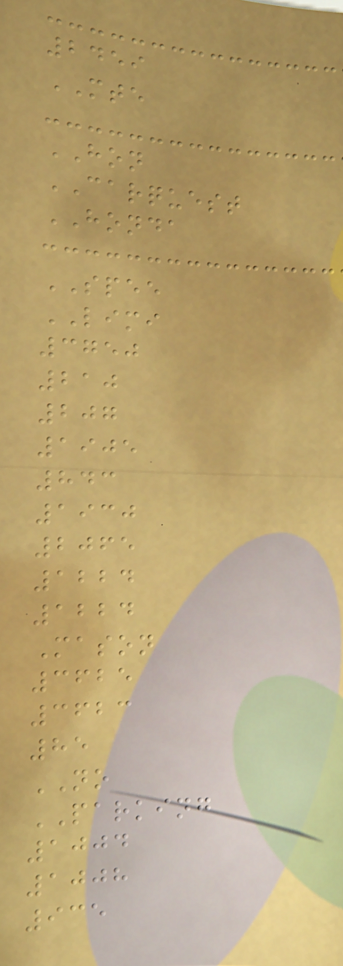2459
MTE
HON
CARQUEST
HONDA
SPEE
LIMI
3750
210
207
1905
843
1930
2065
1224
1224
Mason
3625
3623
85
NO
PARKING
1004
1008
935
